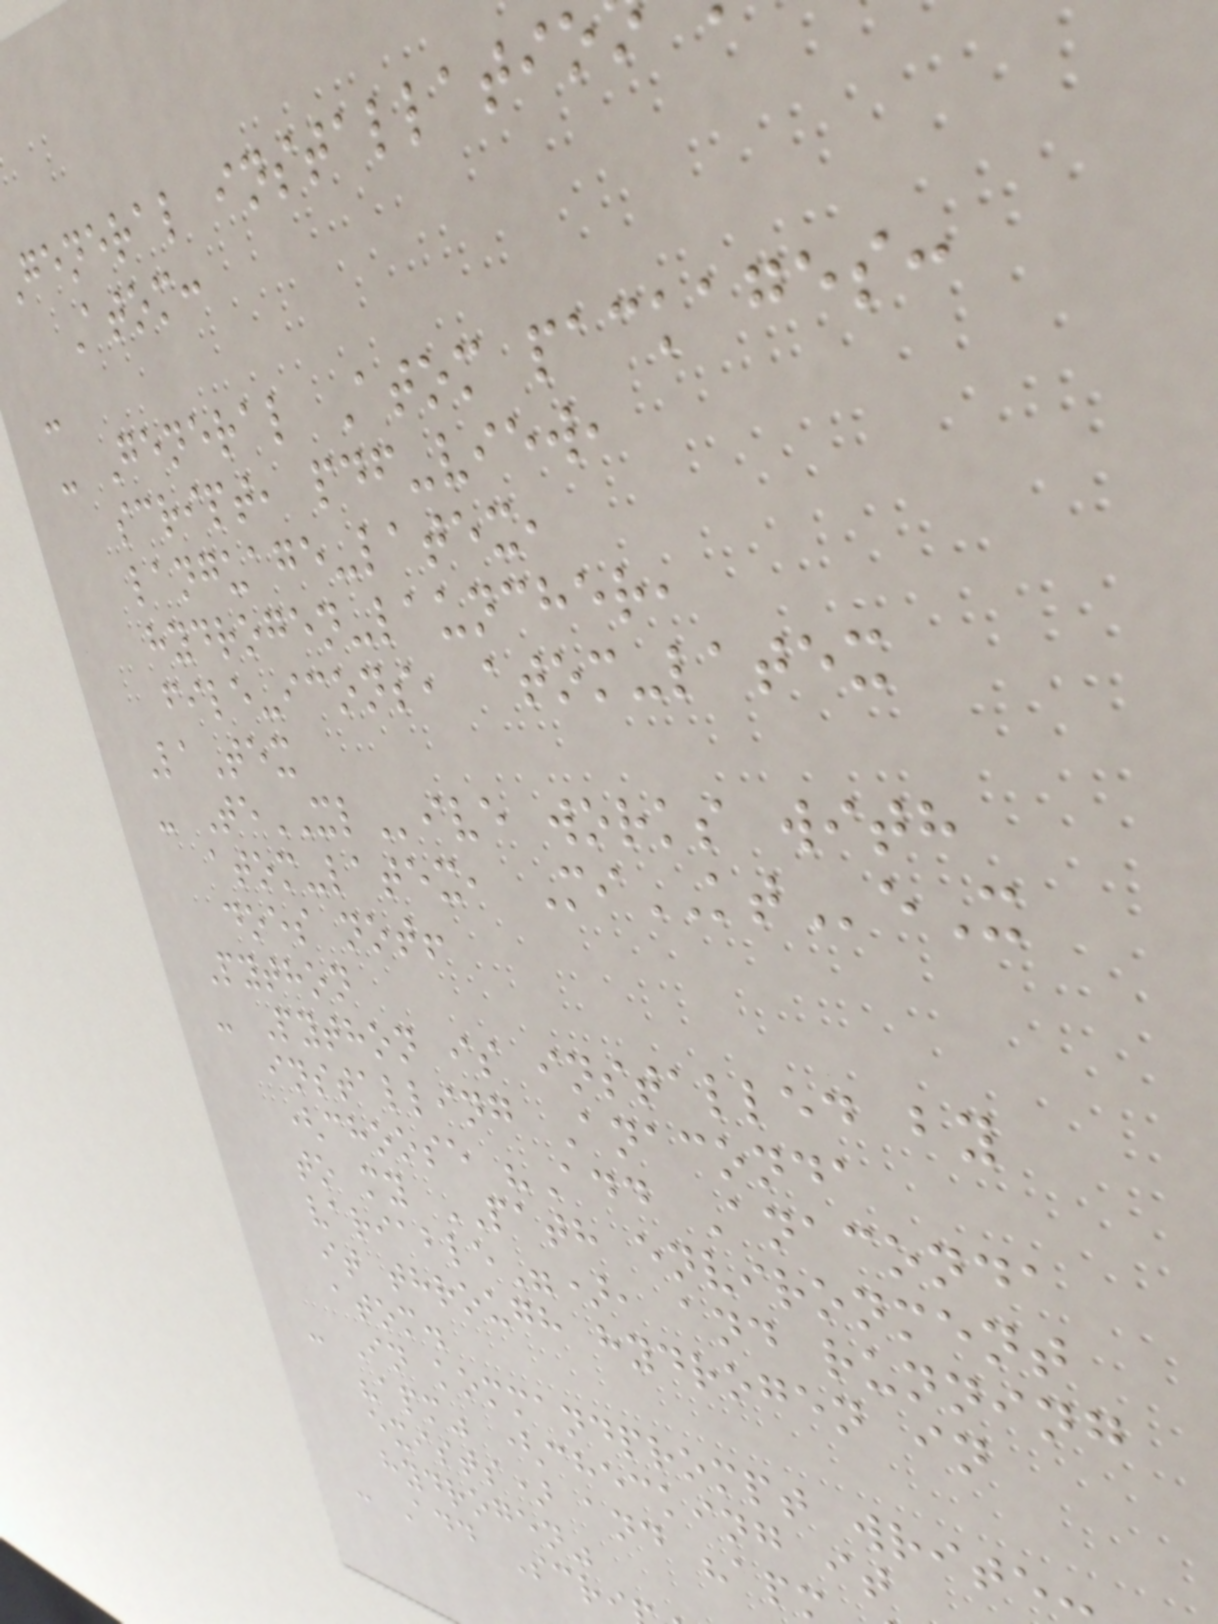general installatio
Atom:
-
- General Atom packages:
script, pdf-view,
language-latex,
hydrogen-launcher,
file-icons, atom-latex
LaTex
- TeXLive works with
atom-latex, MiKTeX
does not!
Python
- Python is installed by
installing Anaconda
(choose "Add Anaconda
to my PATH environment
variable"), and running
it through hydrogen in
atom.
- In kommandprompt write
"apm" (checking it
exists) and "ap
hydrogen"
- Add Scri
